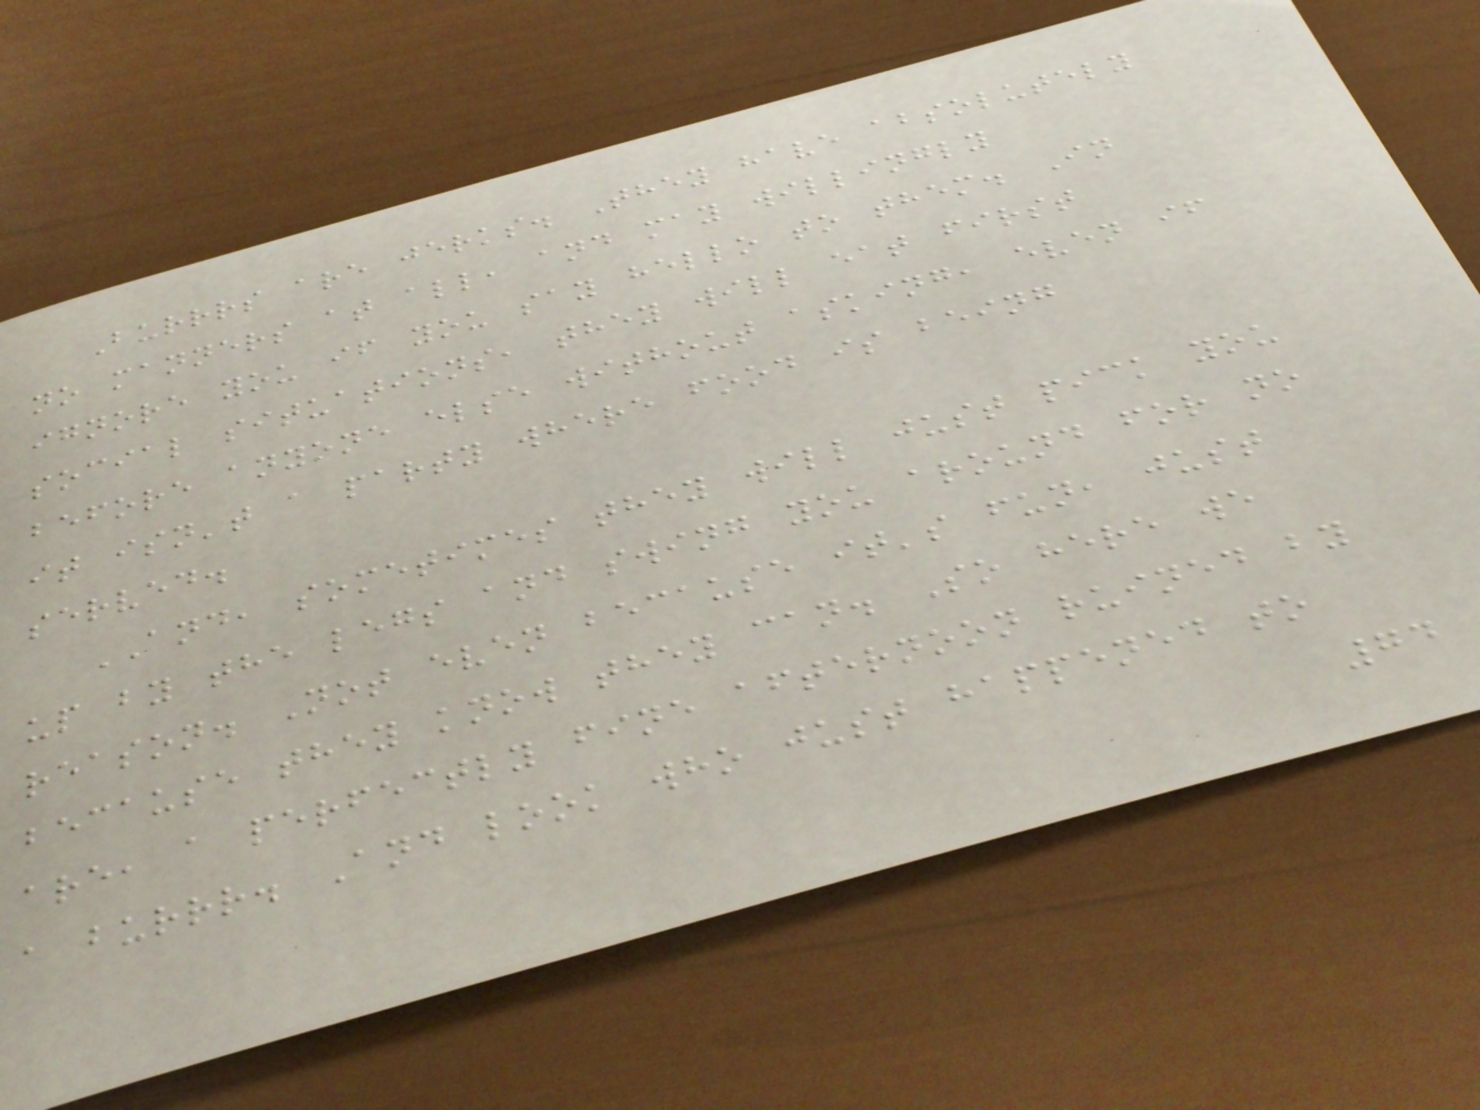Burrrs are jerks. They have absolutely
no manners at all, and may willingly
ignore you if you say hello to them. In
social situations, they will eat first
before anyone else without asking, even if
it isn't a party where food is being
served.
AND, sometimes they will just pick you
up by the legs and swing you around for no
reason. Not even because it's fun, just
because they know they can. So here we
are, a perfectly fine afternoon ruined by
a burrr. And look who just happened to
74
